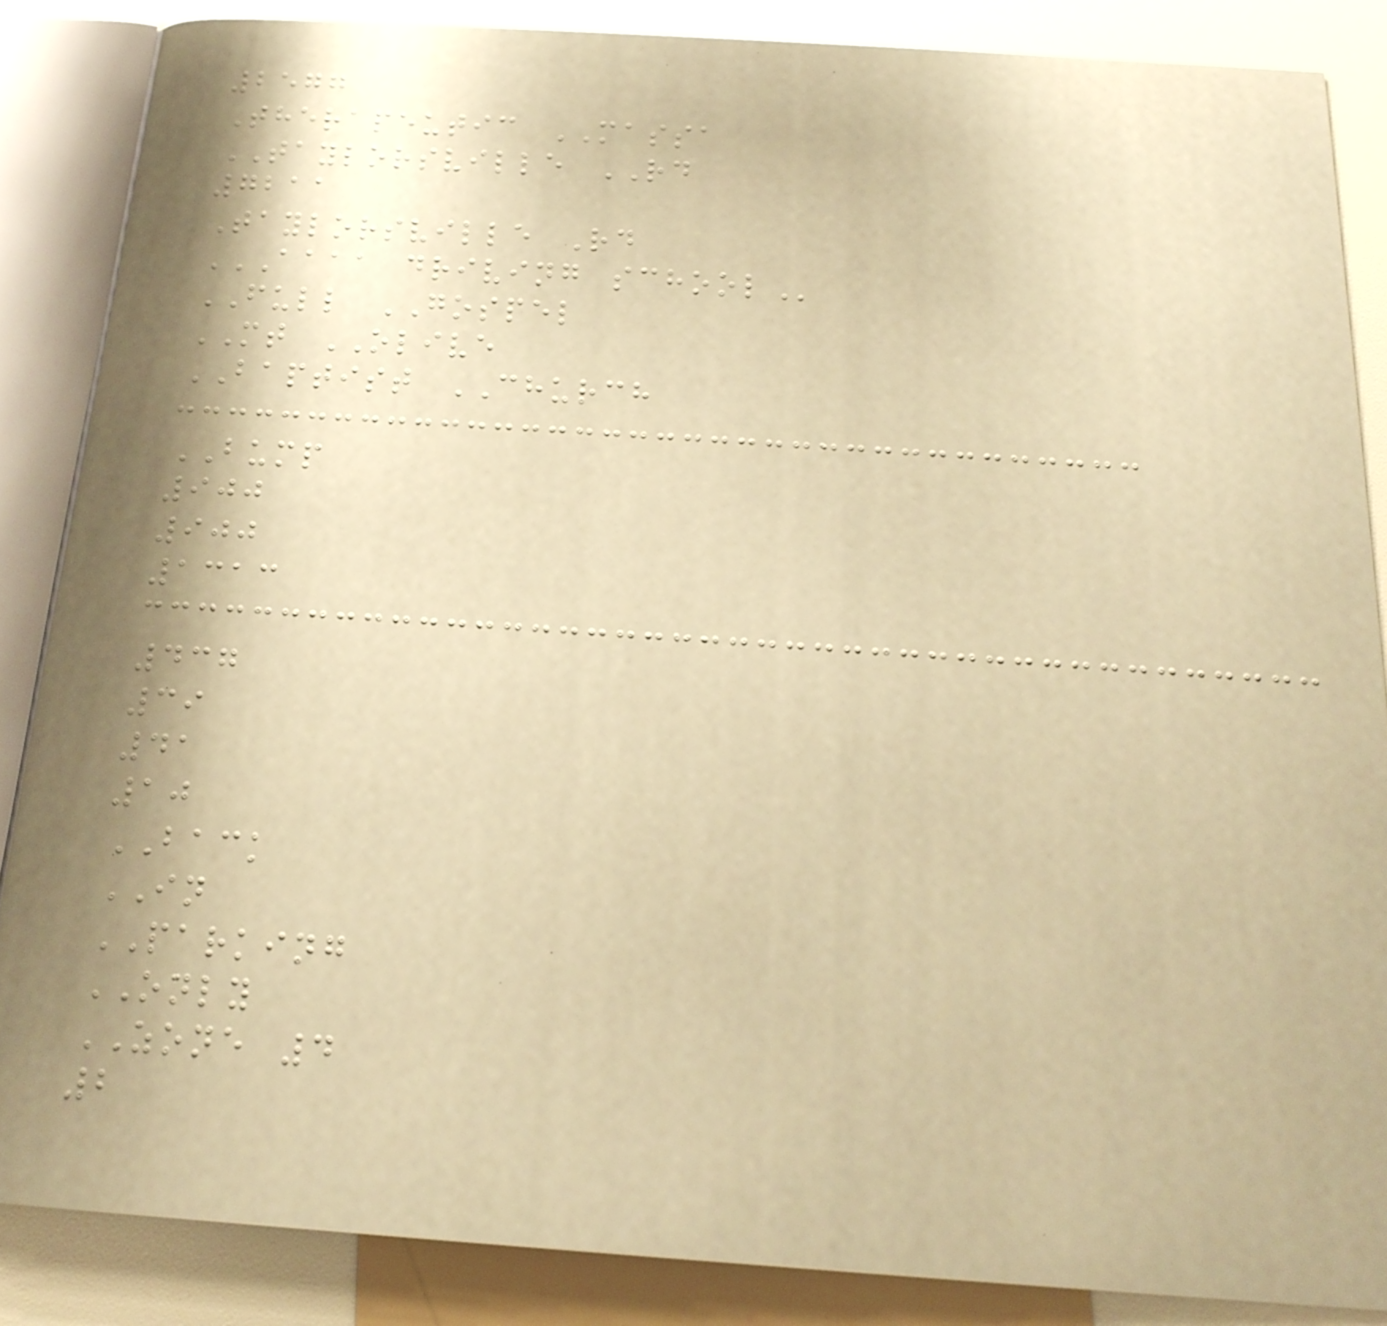2577
Therapeutic MASSA
TAYLORSVILLE RD
7211
Taylorsville Rd
AAAA DRIVING SCHOOL
FULL GOSPEL
MT OLIVE
BAPTIST CHURCH
BUMP
900
900
1313
437
39
41
10
BACK
IN
PARKING
ONLY
ZONE 4
2
